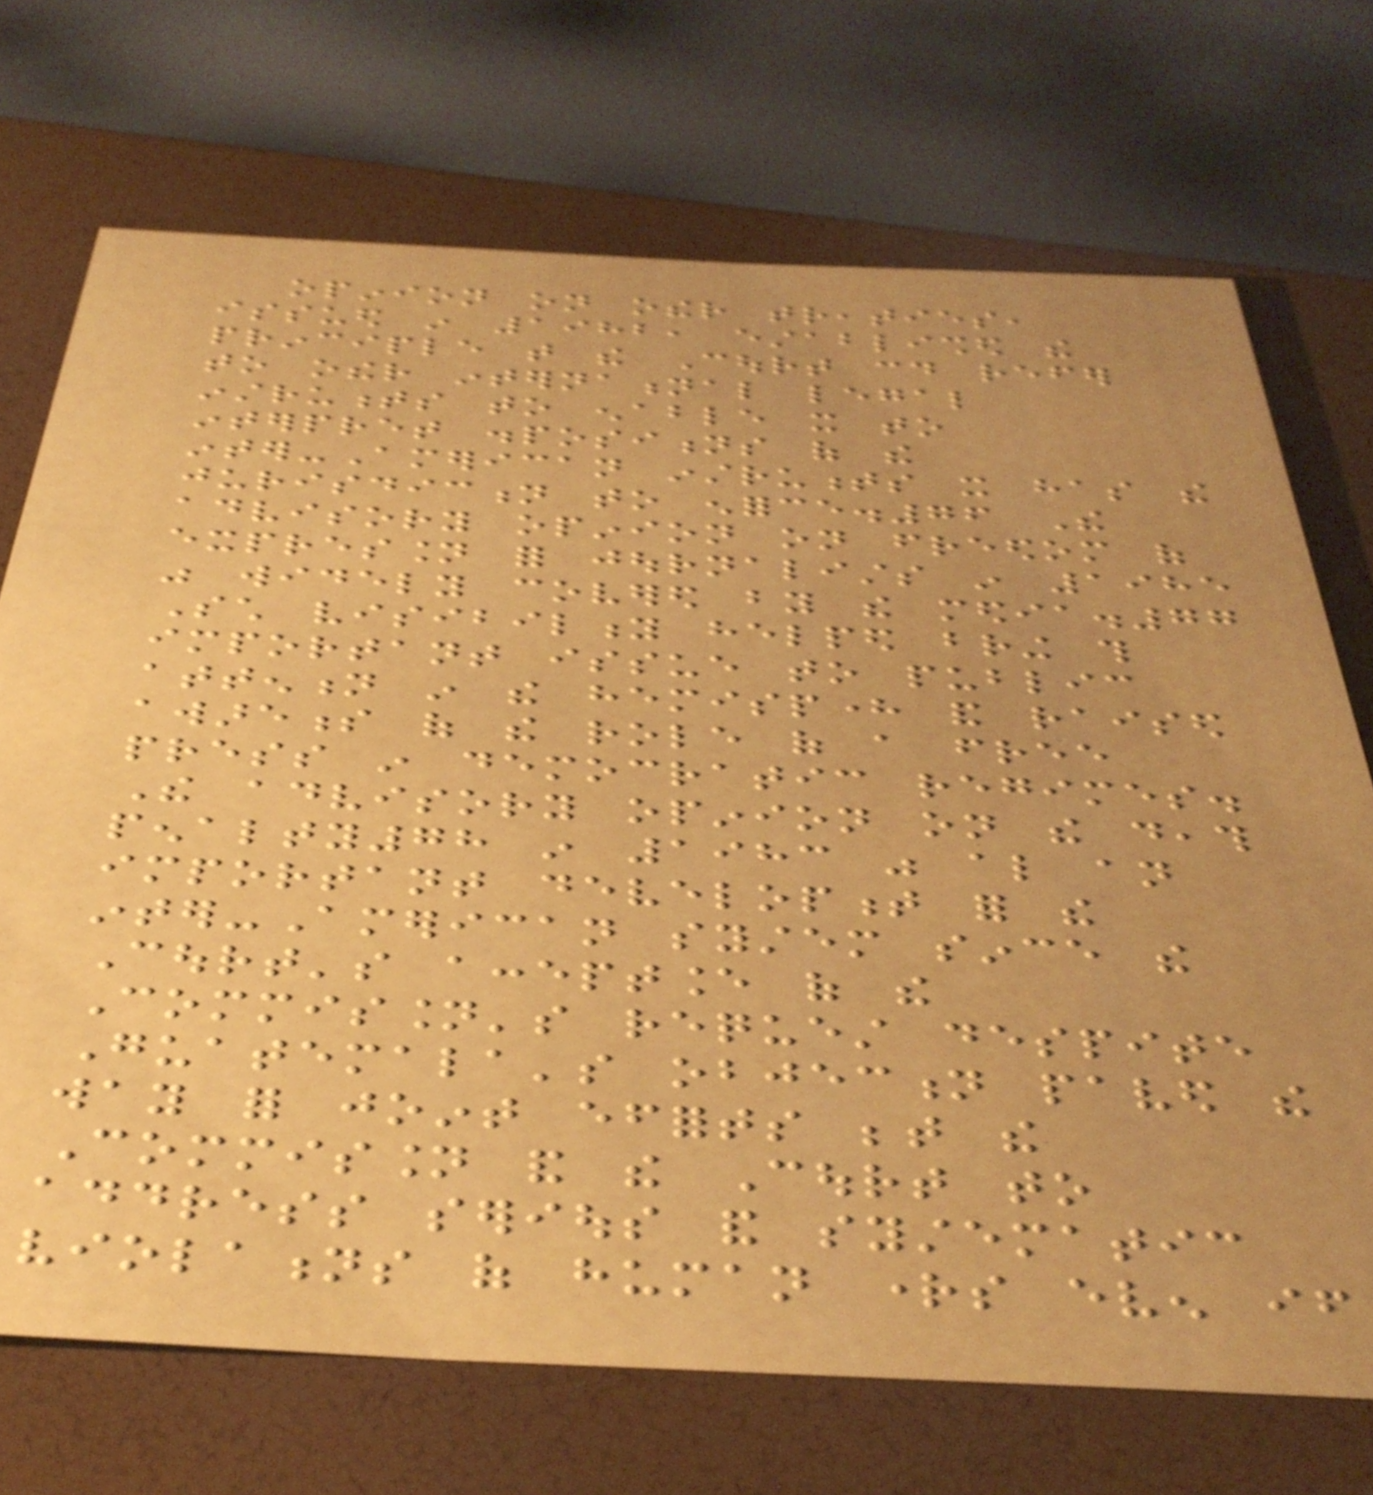opinion on other treaties,
issued in 1982, established the
principle that the Court could refer
to other international legal
instruments to enable it to
interpret dispositions of the
inter-American instruments it has the
jurisdiction to enforce.76 The
advisory opinion on freedom of
expression for journalists in 1985
was widely covered by the media.77
Such visibility helped bring this
important issue to public
attention in the hemisphere and raised
awareness of the role of a free
press in democratic regimes.
The advisory opinion on the death
penalty78 in 1983 was also an
important development for the
inter-American system since the
Court's acceptance of the
Commission's request despite
Guatemala's objection paved the
way for joint efforts between the
Commission and the Court to
address serious and systematic
violations of human rights even if
